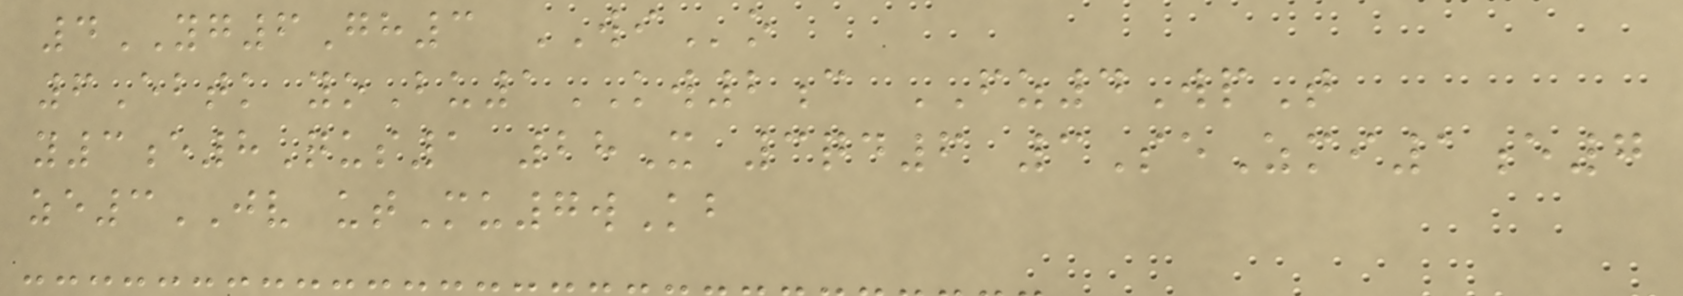4YG6Gh3 WIo
6Ebtk yoBu1KW2c FZ4WpT
y3e8Qus1 28X 3qd6 3SeZmi1e7
ze3JV utMu7wKb
